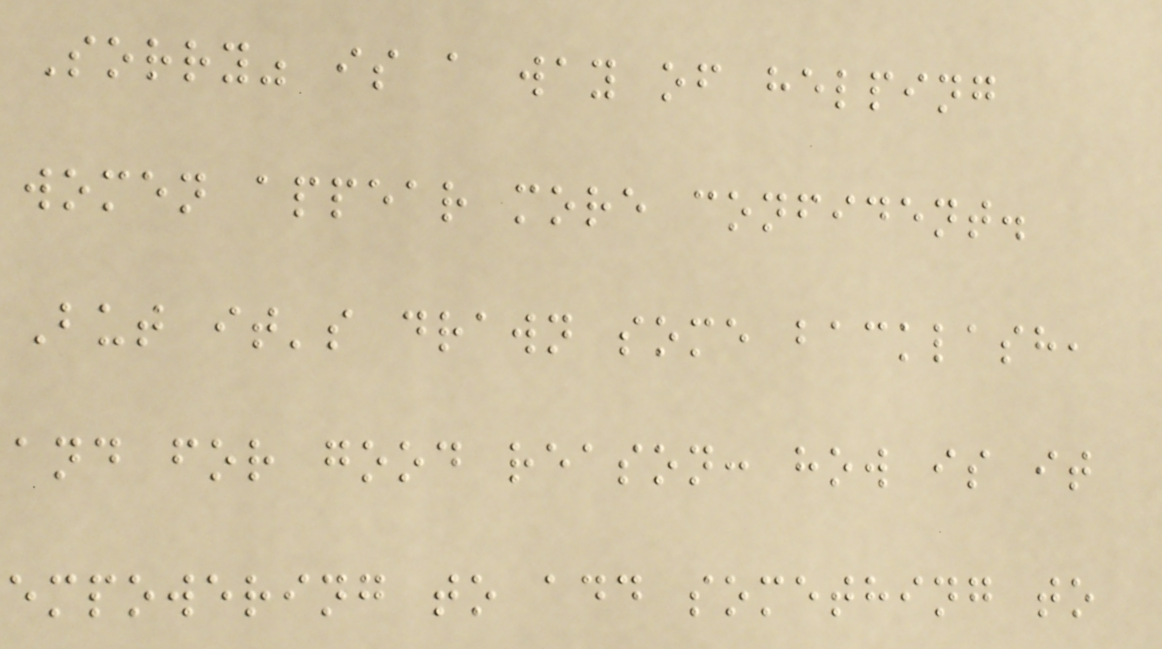Sorry" is a way of helping
women appear more confident.
But it's drawn some backlash,
and for good reason: how is it
empowering to add something to
